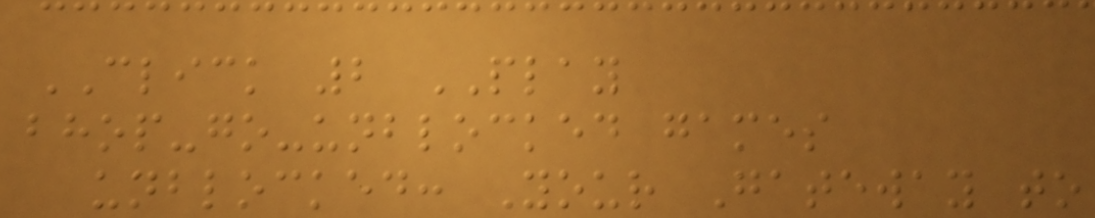CLICK 2 PLAY
bhop-go-unblocked games
unblocked: Your Gateway to
